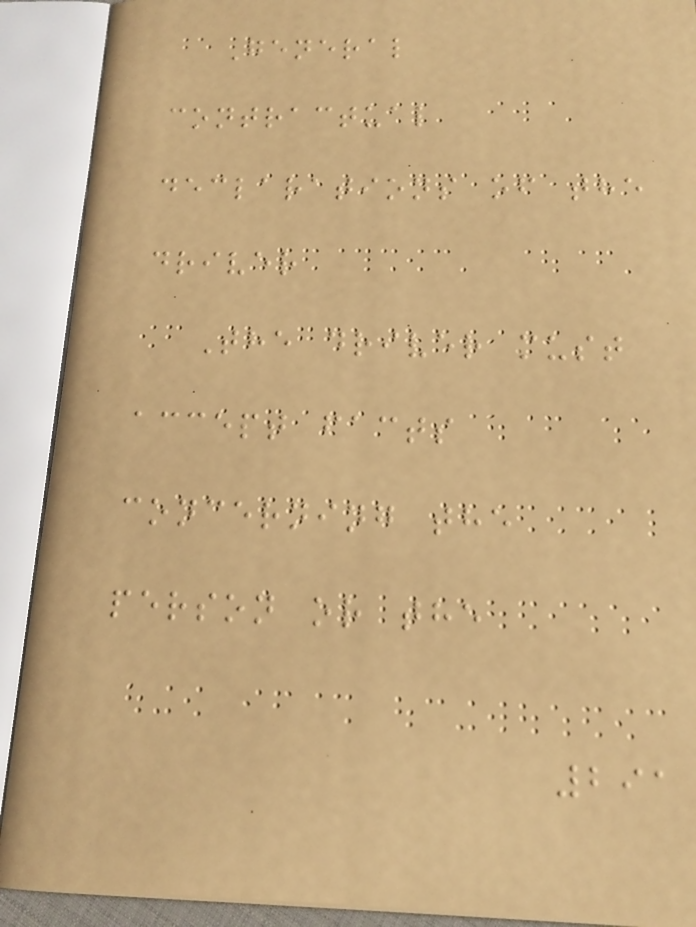General
contractual
declarations of the
driver
The driver must
accept facts
concerning the
person or the
291
